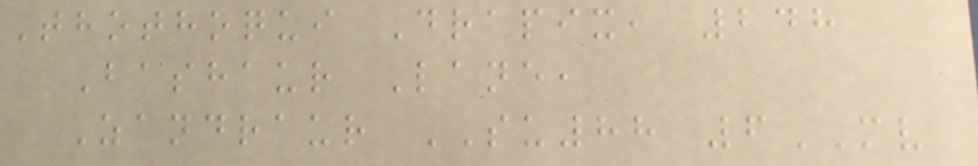Thothoqui Drapix, 248
Bashaur Lane,
Zandraur SU88 6MV
